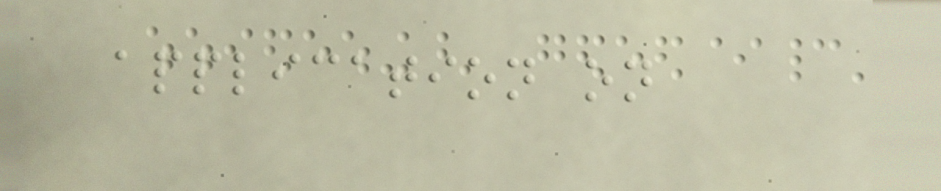application on
